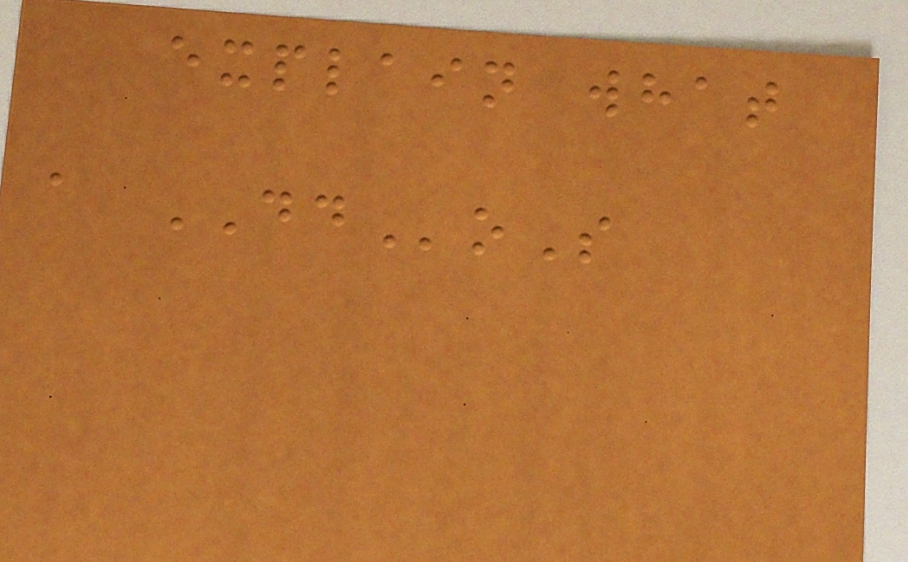explain what
a DDoS
